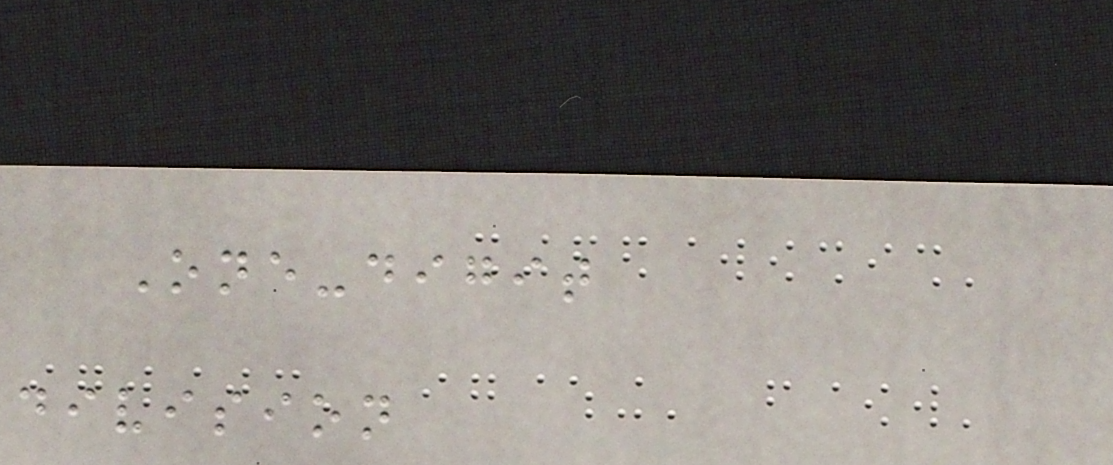One-digit
division
